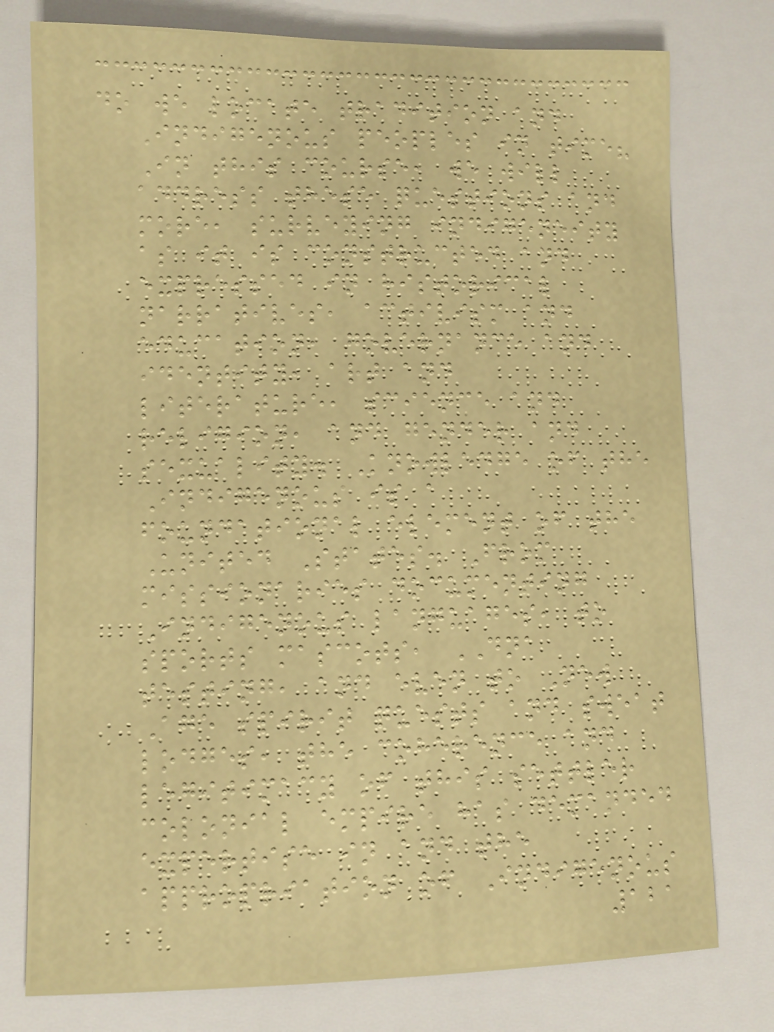do we locate tradition and
Indigenous peoples in time?
In this course, we will
address these questions and
more, surveying indigeneity
as it is constructed and
expressed in historical
narratives, activism and
education, governance and
identity, art and
literature, science and
religion, and gender and
sexuality. Knowledge of the
Indigenous is a
foundational element of the
United States. From
missionaries documenting
Indigenous languages, to
sports mascots, DNA
testing, and even to New
Age spirit quests and sweat
lodges, the coherence and
legitimacy of this settler
colonial empire has demanded
expertise in and the
appropriation of Indigenous
121
